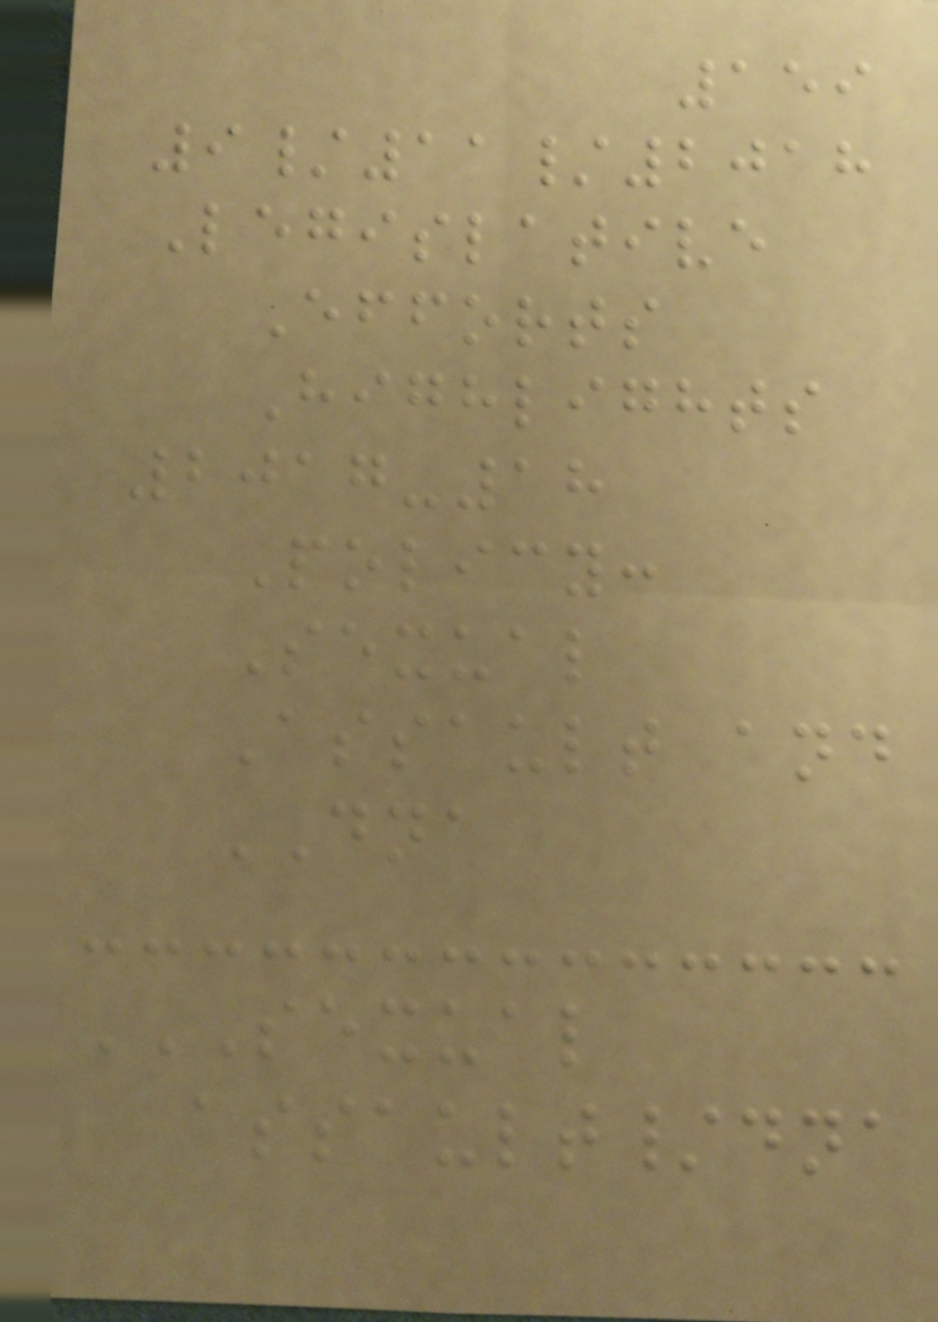159
9/11/2018
Legislative
Efforts
Highlights
2017-18
Policy:
Sexual
Assault and
DNA
SEXUAL
ASSAULT/DNA
